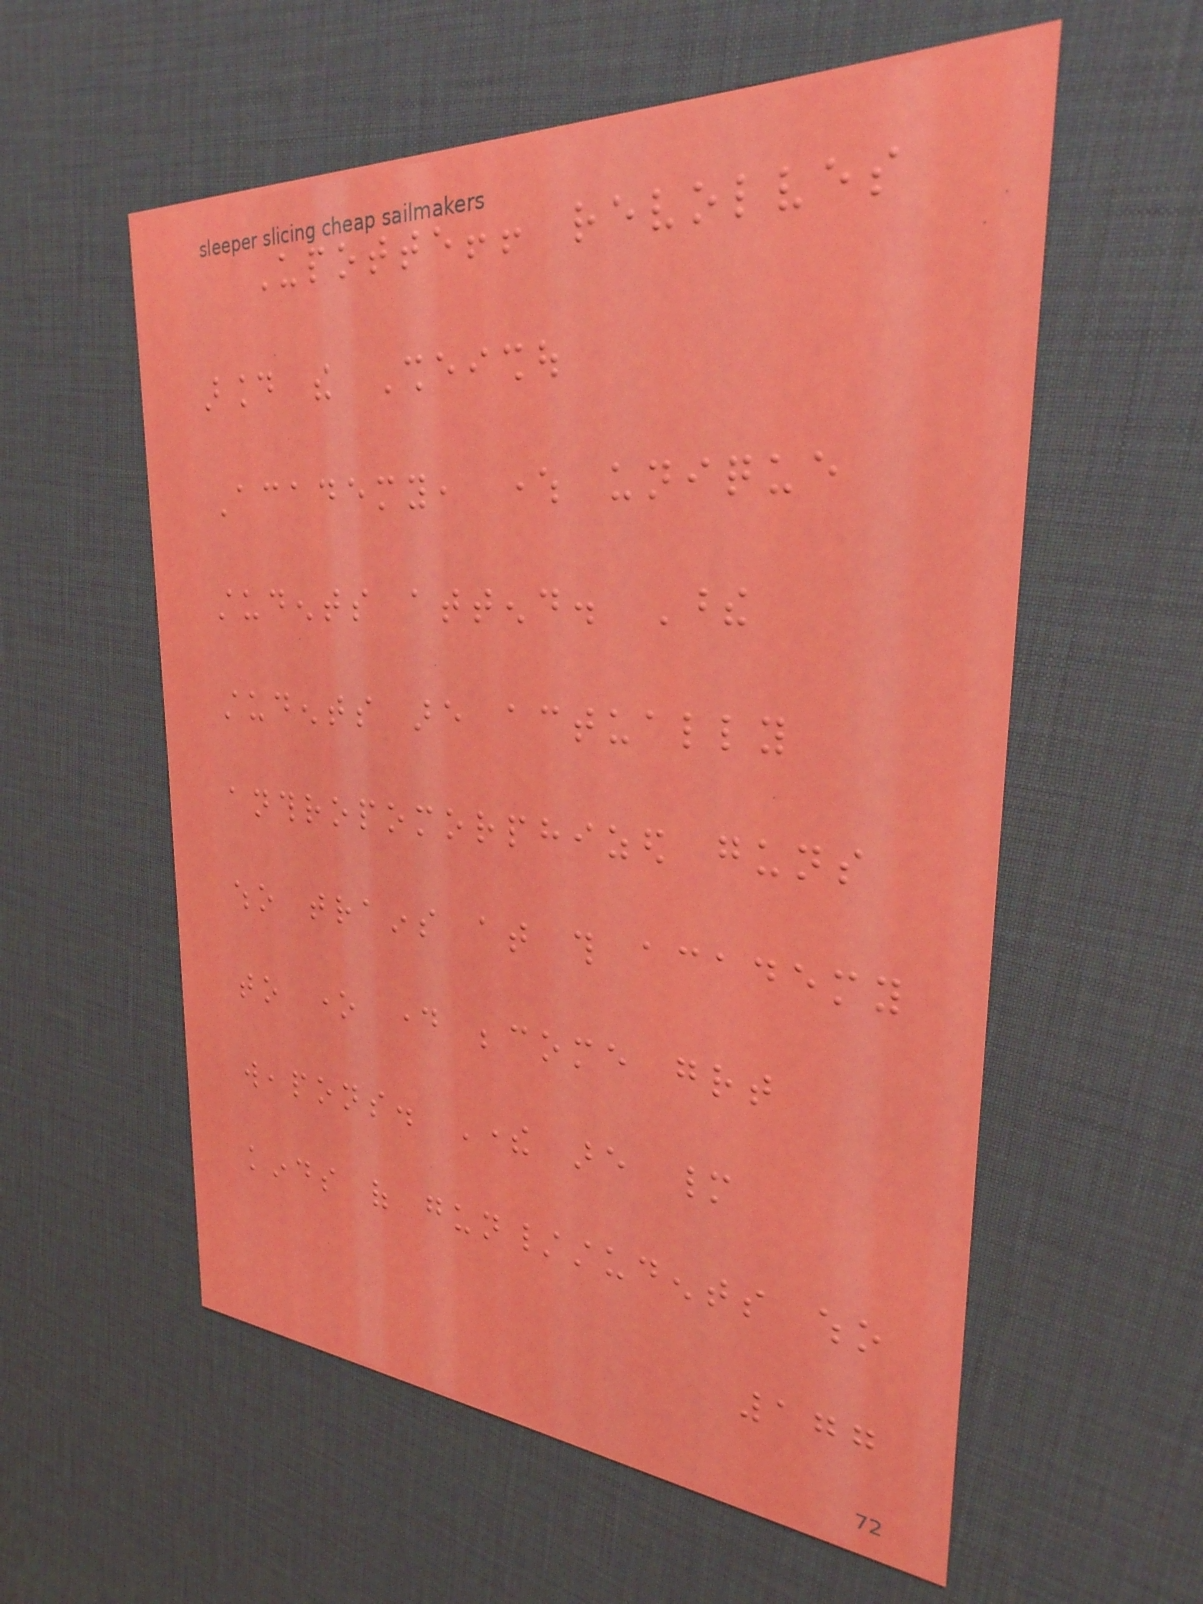Upotte!! revolves
around the Sheishou
Academy, where unique
students attend. These
students are actually
anthropomorphized guns
who trains at this academy
to one day become great
weapons. There are many
kinds of gun/students who
177
